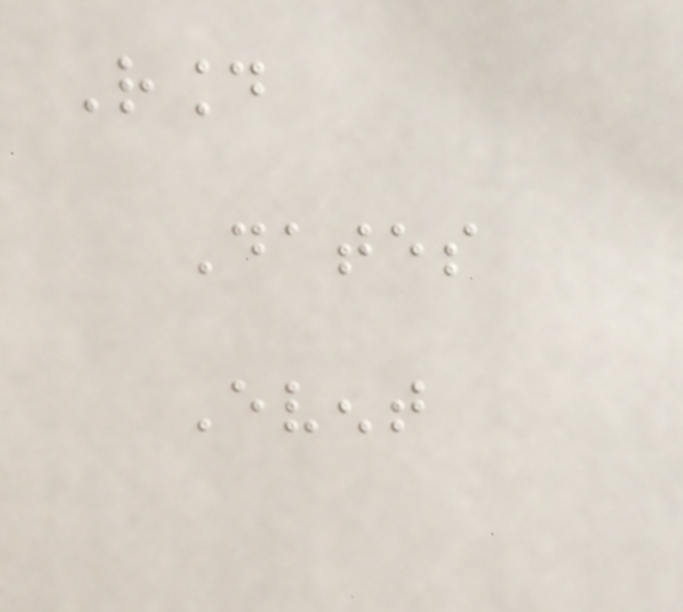Round
Dates
Event
